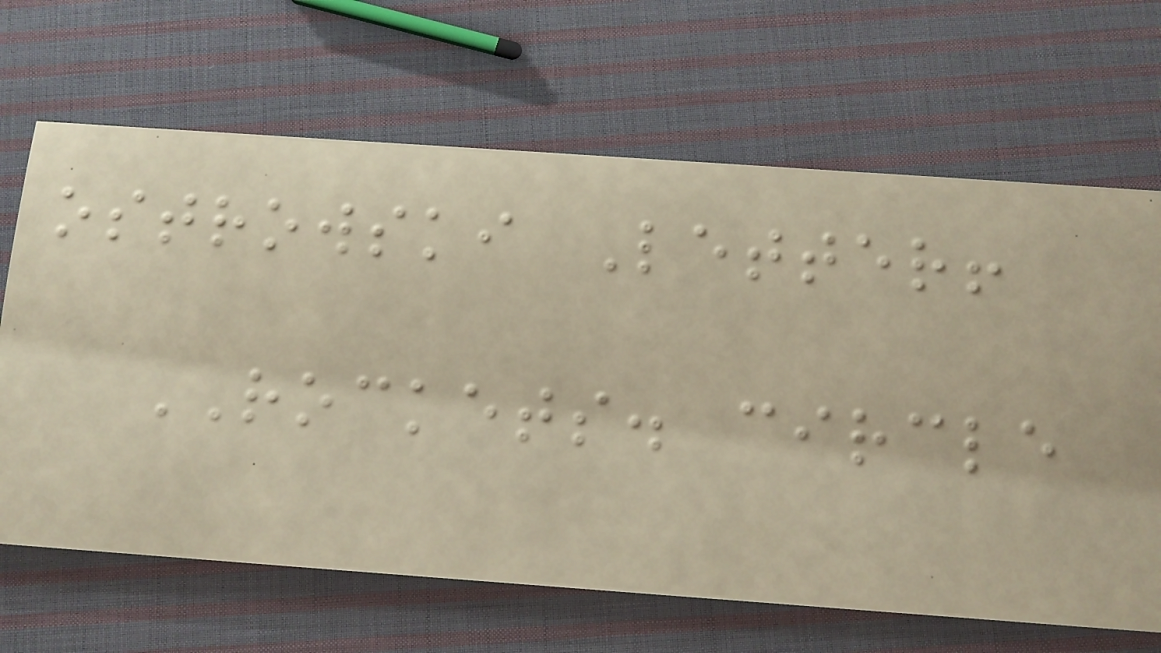ostrowski Letter!
ROCKETS. circle
